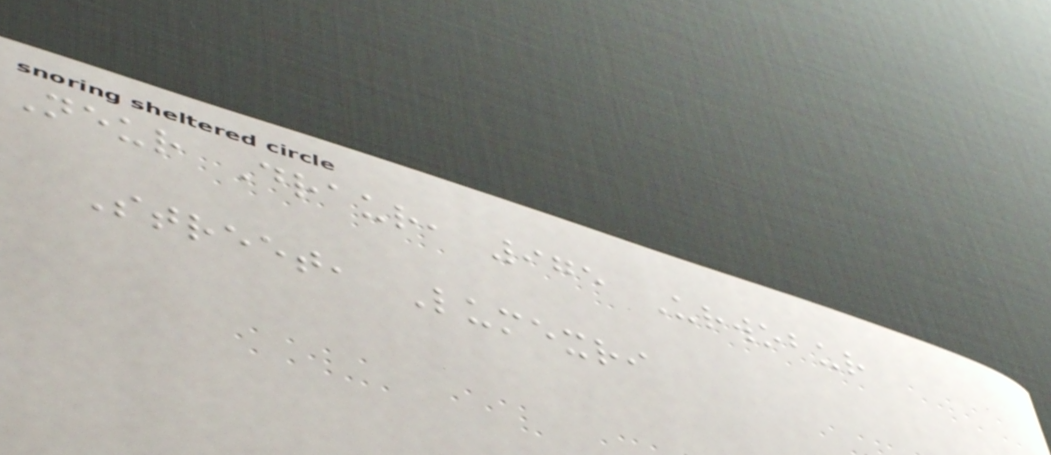Neur Draur, 975 Urwobur
Street, Lumexri
